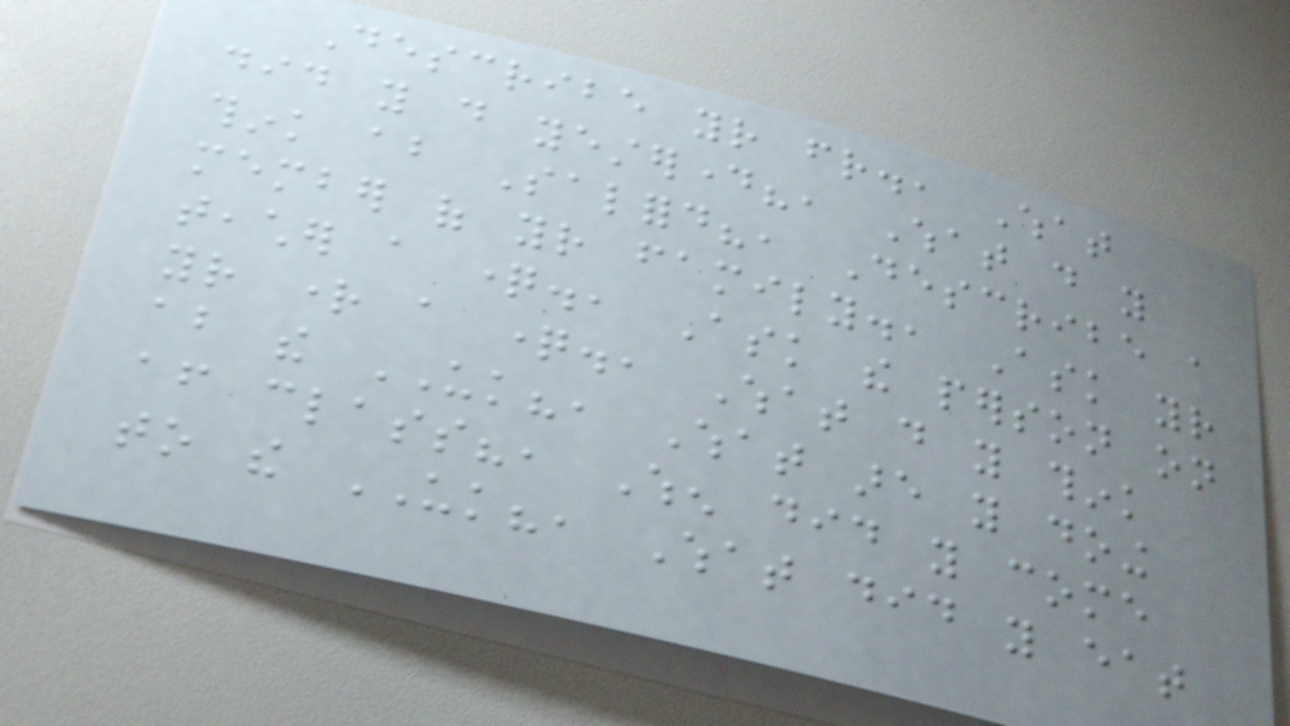Describe your friend., What
did you do yesterday?, What do you
think about Salford?, Describe a
member of your family., Ask your
teacher a question., Ask the person on
your right a question., What do you think
about the UK?, What are you doing
after class?, When did you come
to the UK?, What did you eat
